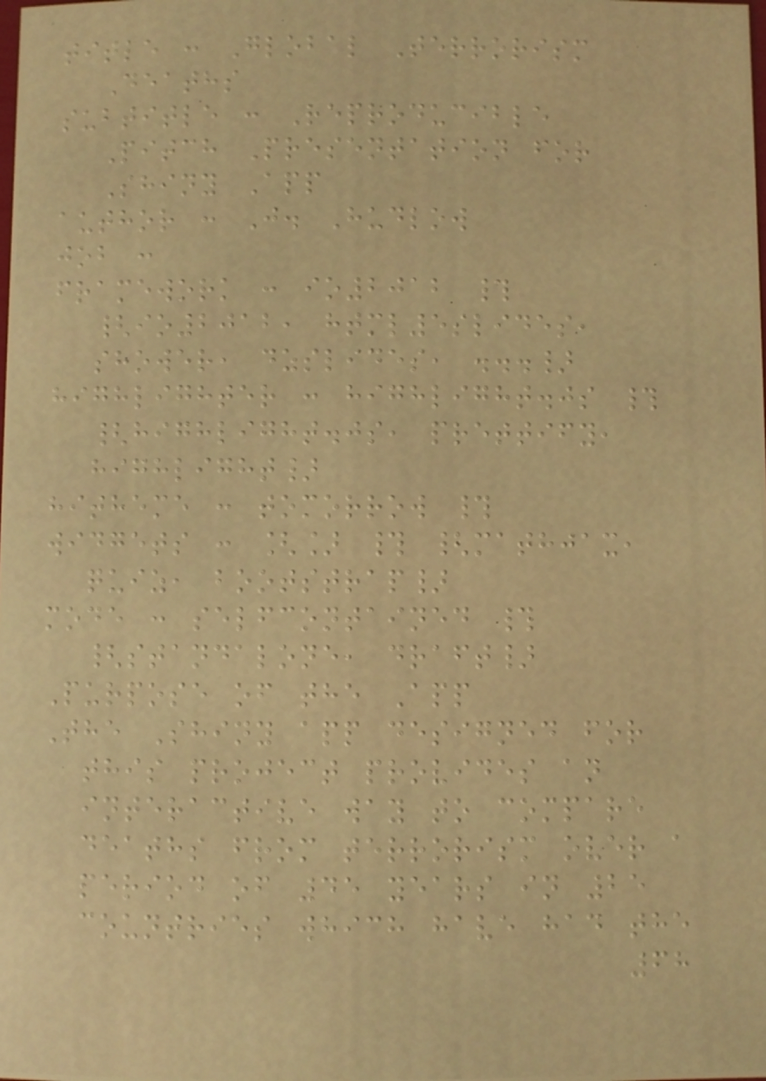title : Global Terrorism
Deaths
subtitle : Reproducible
Pitch Presentation for
Shiny App
author : J. Hudlow
job :
framework : io2012 #
{io2012, html5slides,
shower, dzslides, ...}
highlighter : highlight.js #
{highlight.js, prettify,
highlight}
hitheme : tomorrow #
widgets : [] # {mathjax,
quiz, bootstrap}
mode : selfcontained #
{standalone, draft}
Purpose of the App
The Shiny app designed for
this project provides an
interactive way to compare
deaths from terrorism over a
period of 45 years in 25
countries which have had the
68
